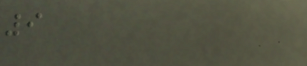9
